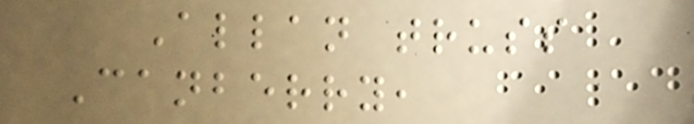Allan truss
Canberry,
